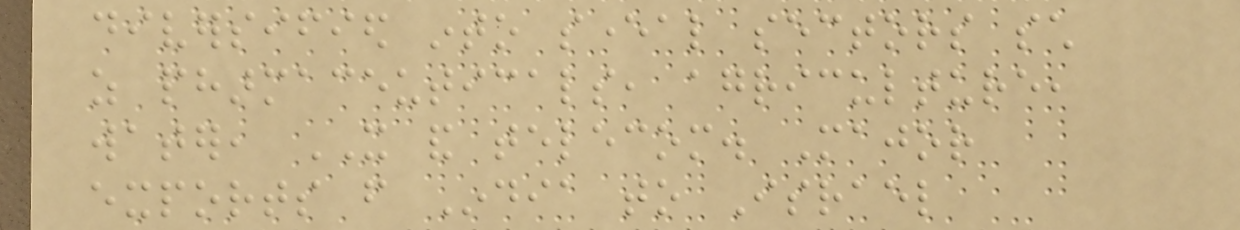diversified into several sectors such
as pharmaceuticals, agriculture,
water, IT and telecom. Major
exports from India to Israel
